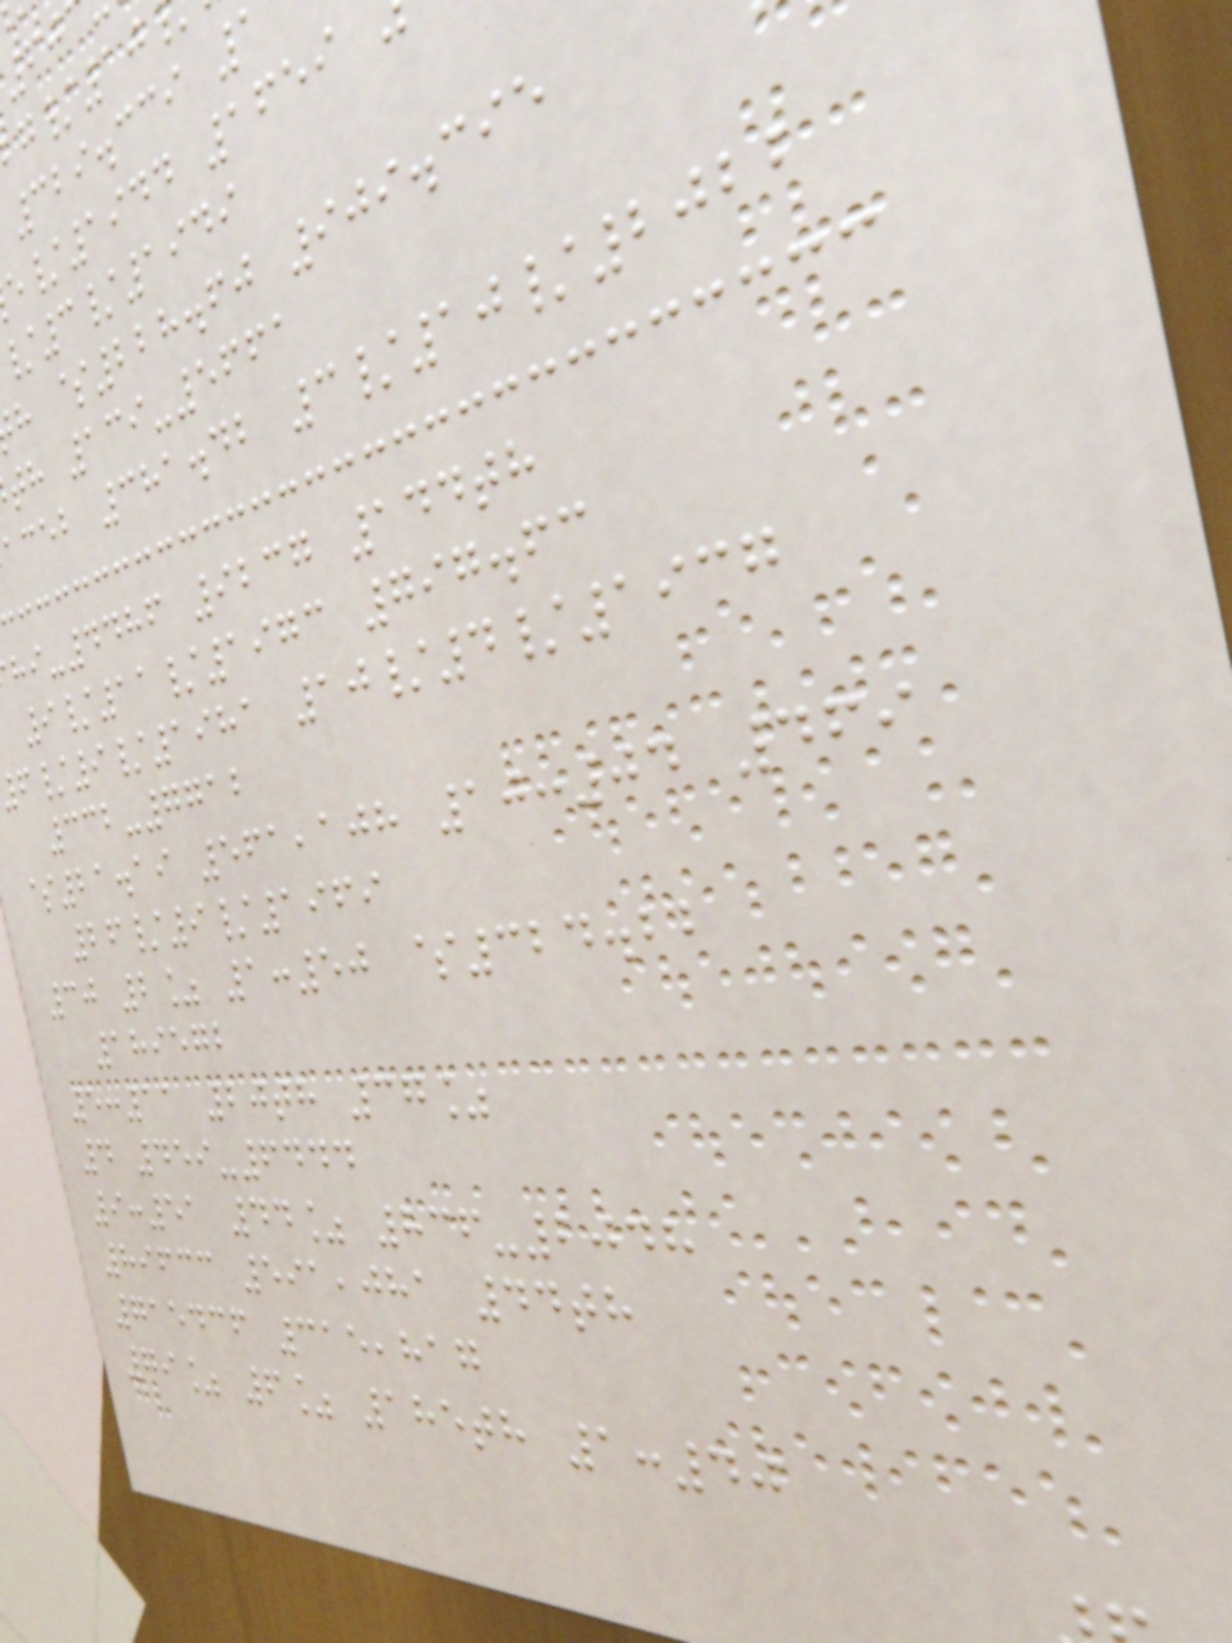329.339 1
/1944 1659
3/1949
h $228.60 909.395
th 139-5661
aceb 381.42 3/10/2022
-4486 9237 144th
9/11/1973 797.63
/9/1981 10/4/1937
332-7712
$21.19 561,108 10:04 469
26/9/1969
30 2% 1:50 $324.22
189572
5:11 20th 37%
4 459-6444
9:51 44% 836-2048
89633 591,081 44th
715436 315,817
79% 6% 185th 1:40
